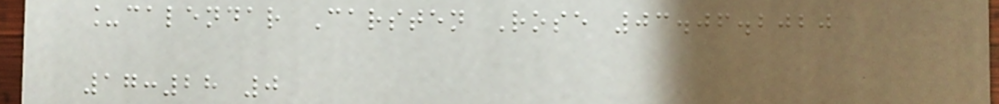_calendar Carsten Rose 03.06.2020
17:28 0
